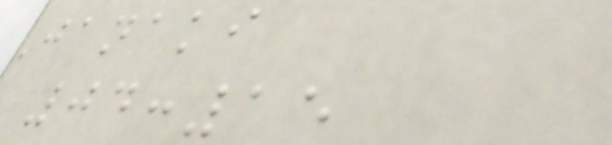Janaki
04:15
